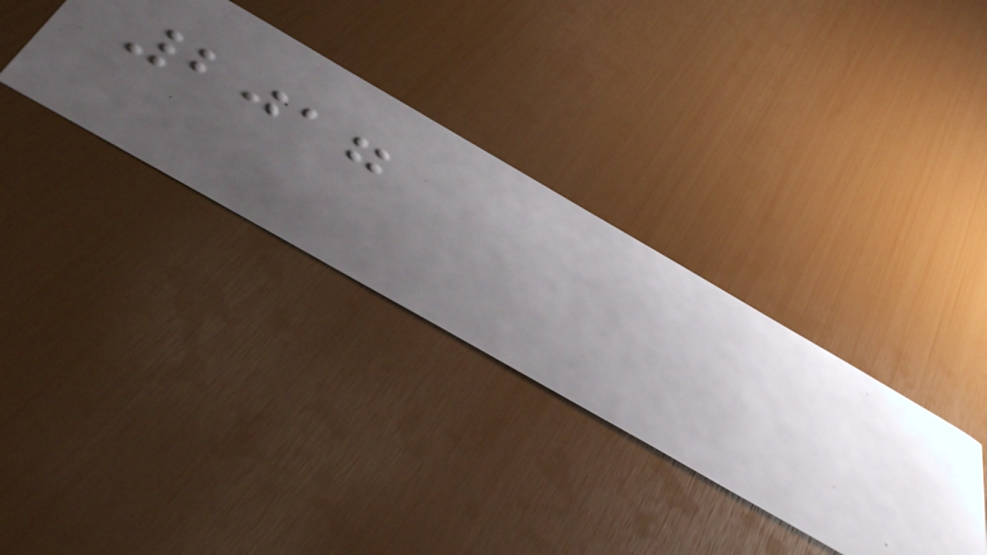2017
